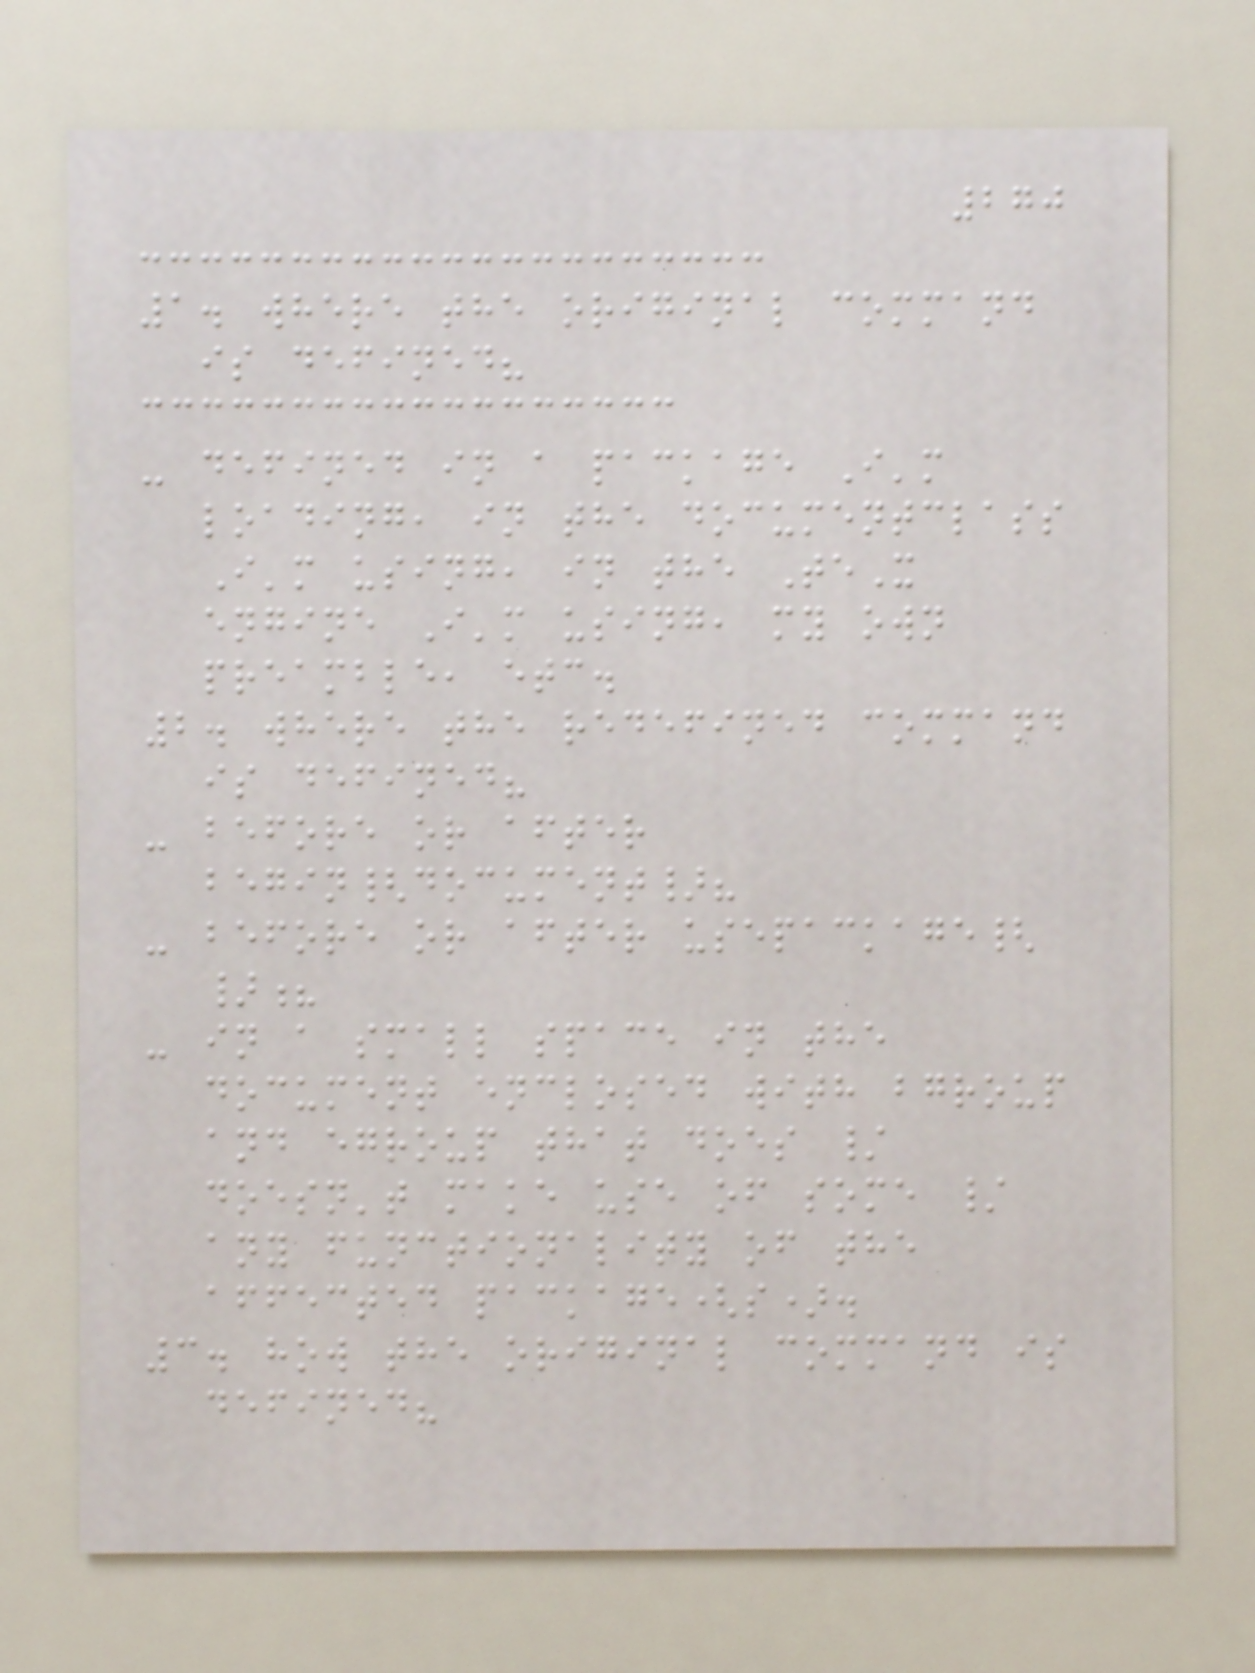270
1. where the original command
is defined?
- defined in a package I'm
loading, in the documentclass
I'm using, in the TeX
engine I'm using, my own
preamble, etc.
2. where the redefined command
is defined?
- before or after
begin{document}?
- before or after usepackage{
}?
- in a small space in the
document enclosed with bgroup
and egroup that does /
doesn't make use of some /
any functionality of the
affected package(s).
3. how the original command is
defined?
